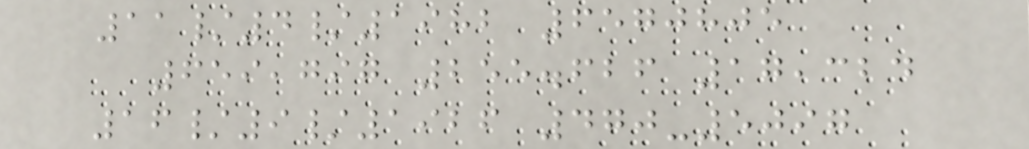11/4/1982 6570805
659,797 255.626 17,324
16/9/1926 470-5097
